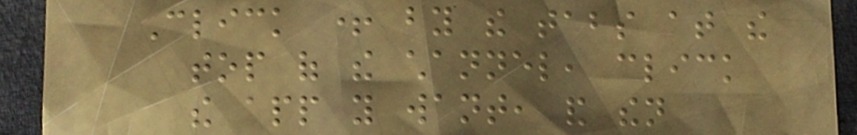Click + by the tabs at the
top of the channel, click
the app you want, and then
